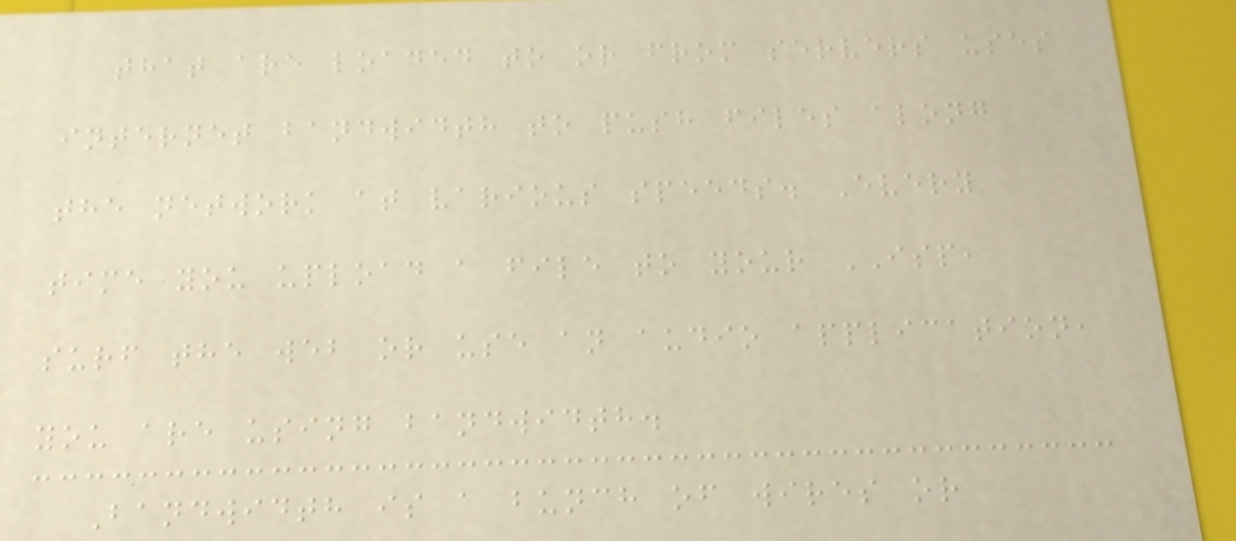that are loaded to or from servers uses
internet bandwidth to push files along
the network at various speeds. Every
time you upload a file to your ISP,
surf the web or use an audio application,
you are using bandwidth.
Bandwidth is a bunch of wires or
